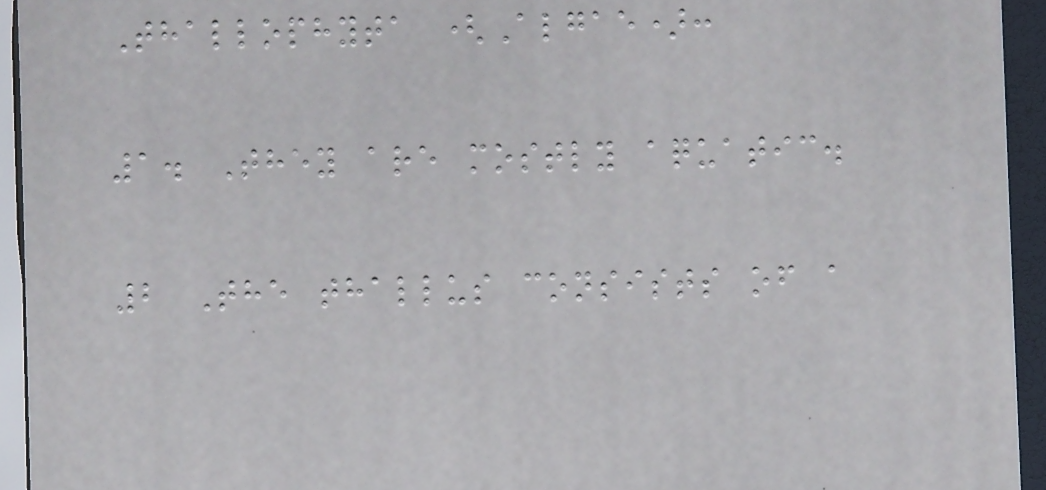Thallophyta (Algae):
1. They are mostly aquatic.
2 The thallus consists of a
